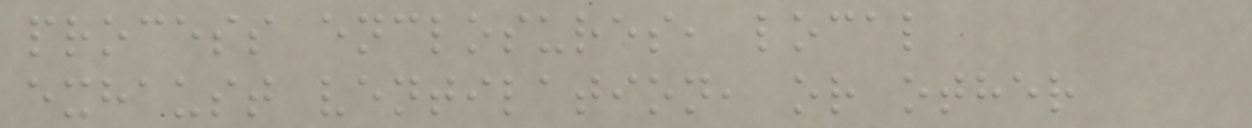process enclosures, local
exhaust ventilation, or other
